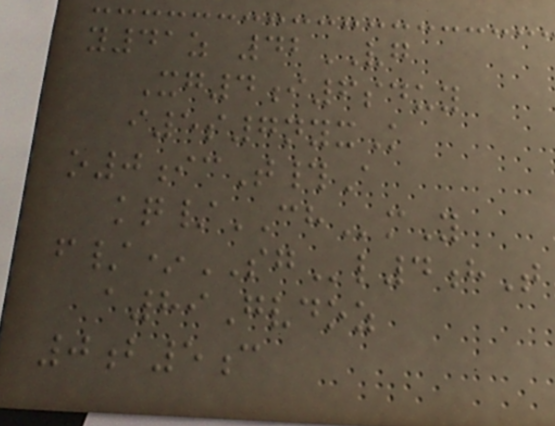y41z 42VG
Xg4i6sduy
i5s7nyxK
o0icT#A
kq/CHmY
f/*SGl4hT
a89Gvdoz
0b5c
